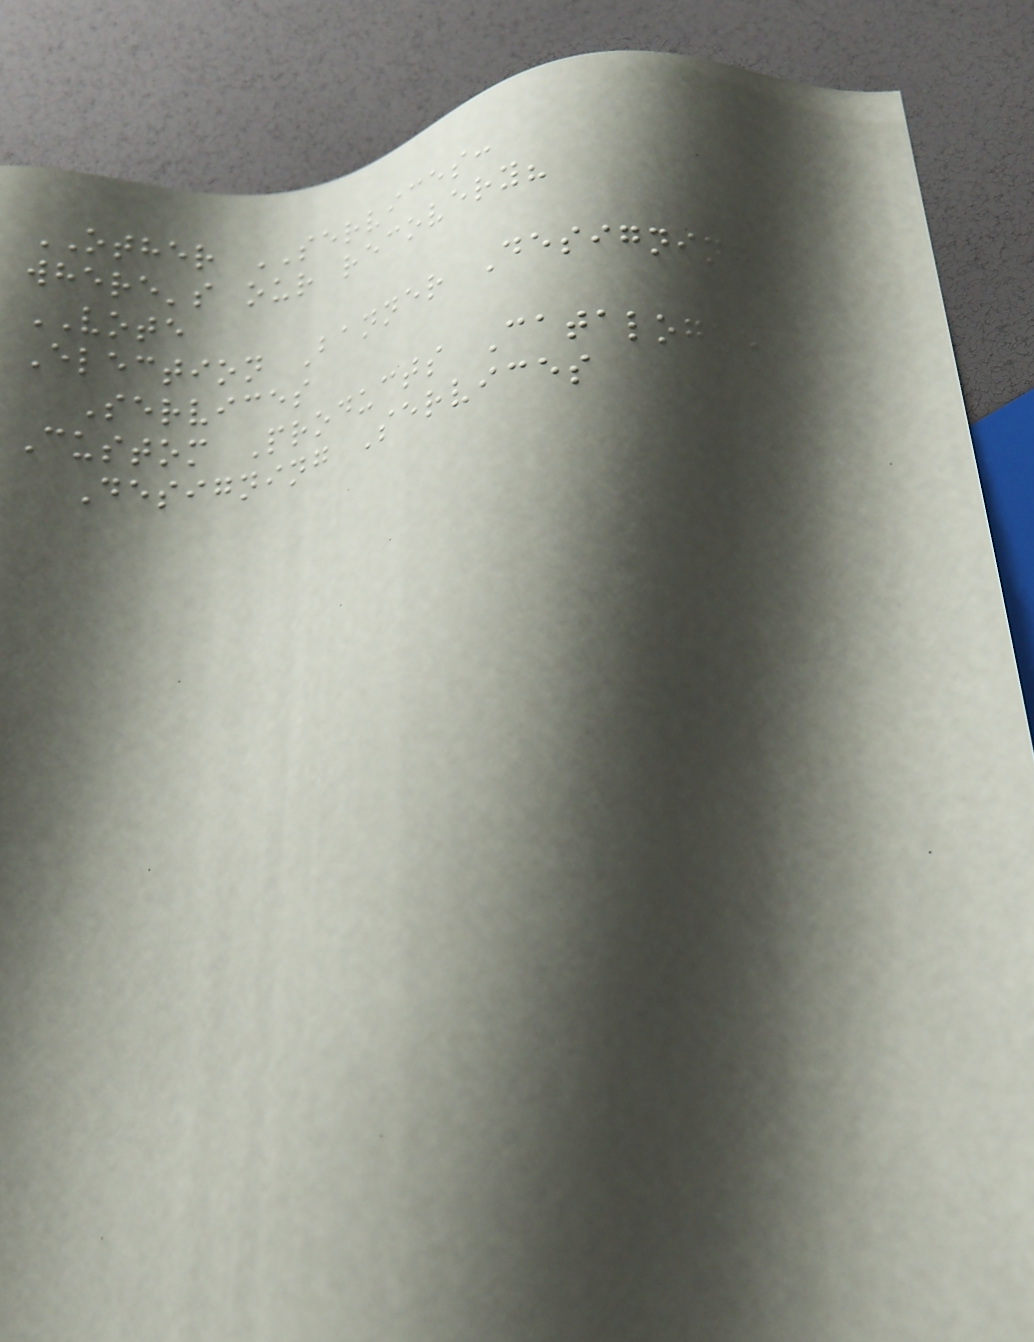OTHER SERVICES:
where's our recovery?
VOTE
Election Banner Designing
Services
Custom Products Catalogue
Designing Services
